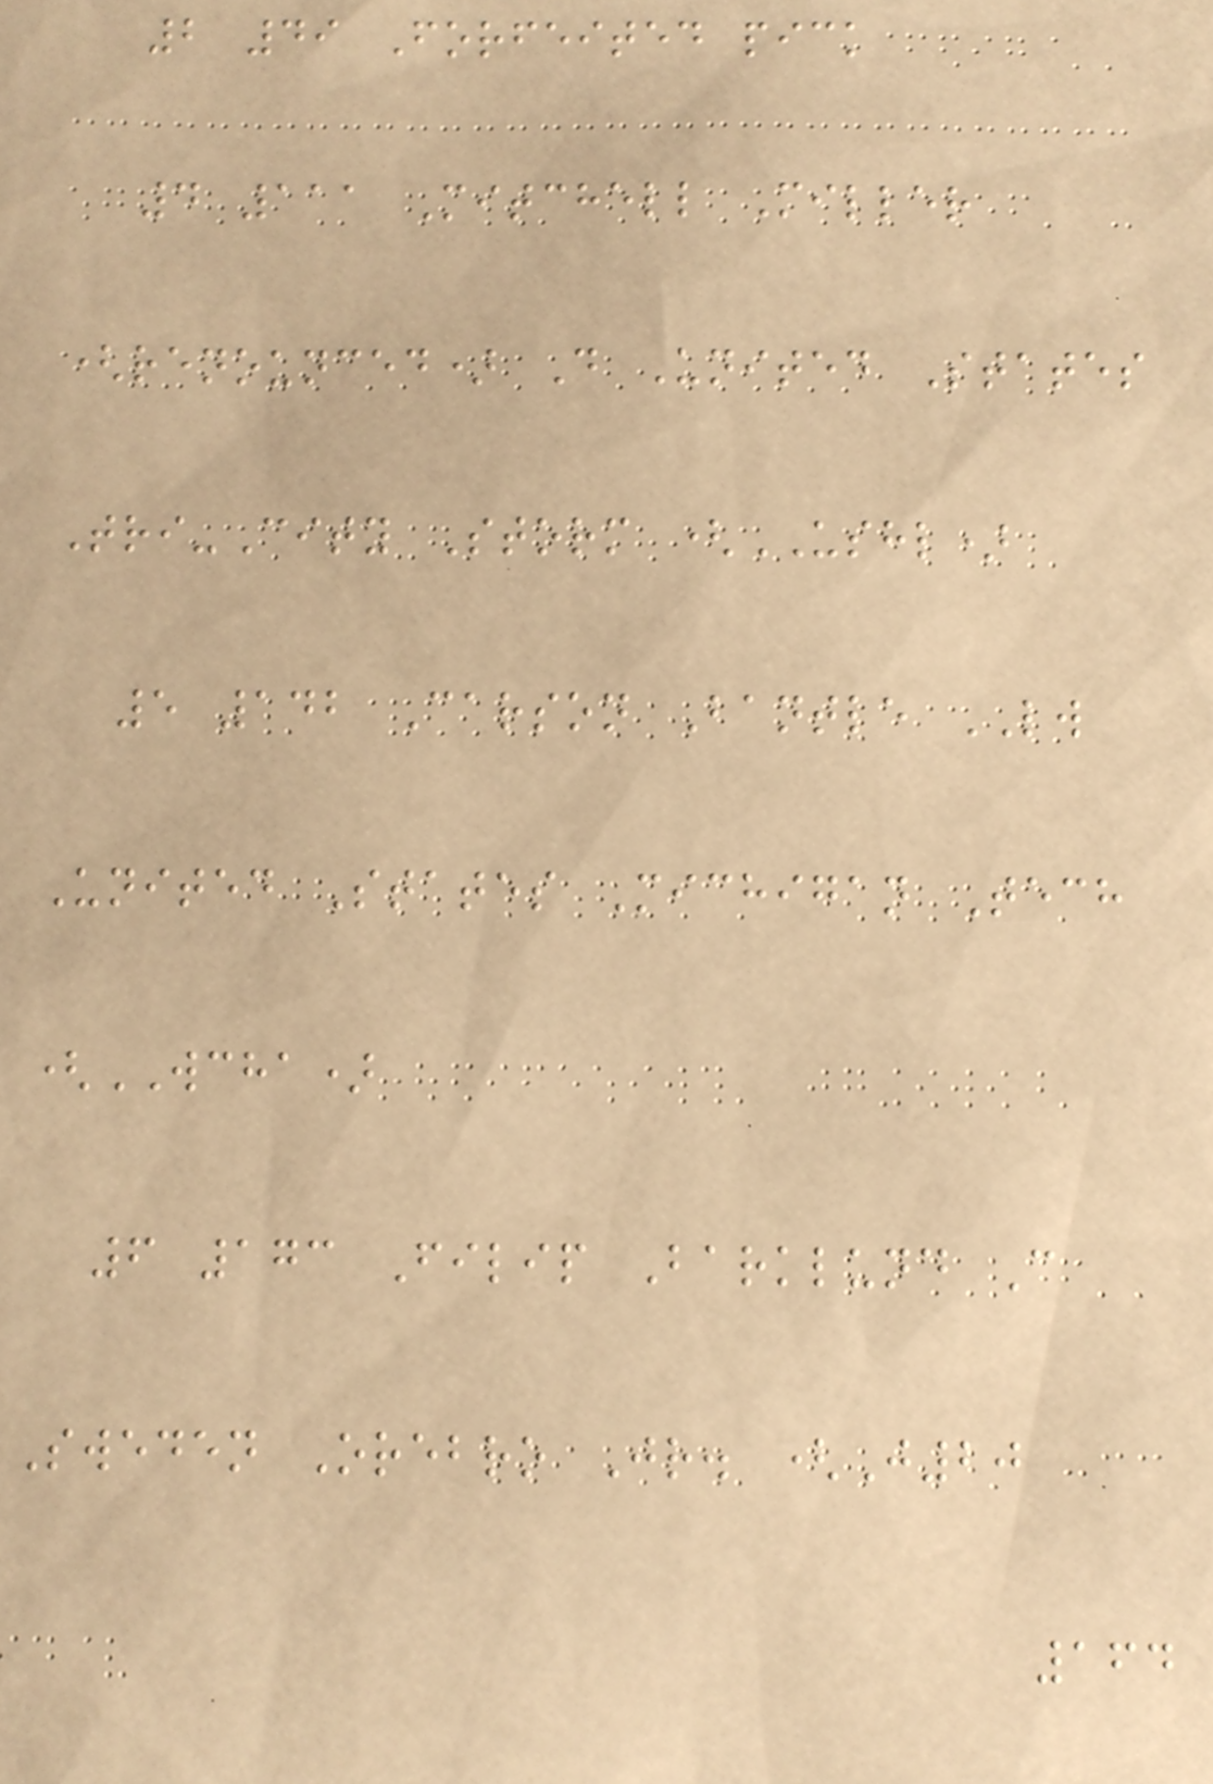2 49 Forfeited pick
4 111 Mitchell Miller
(renounced) D United States
Tri-City Storm (USHL)
5 142 Carson Bantle LW
United States Michigan Tech
(WCHA)
6 173 Filip Barklund C
Sweden Orebro Jr. (J20
164
